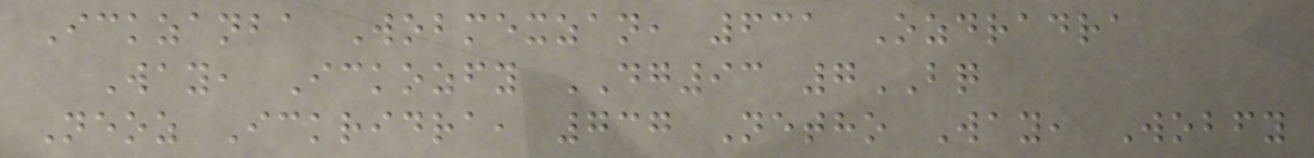Ickzanba Wobmexzan, 631 Ozdradra
Way, Ickozfy DG93 7BQ
Neoz Ickridra, 737 Netho Way, Wobfy
